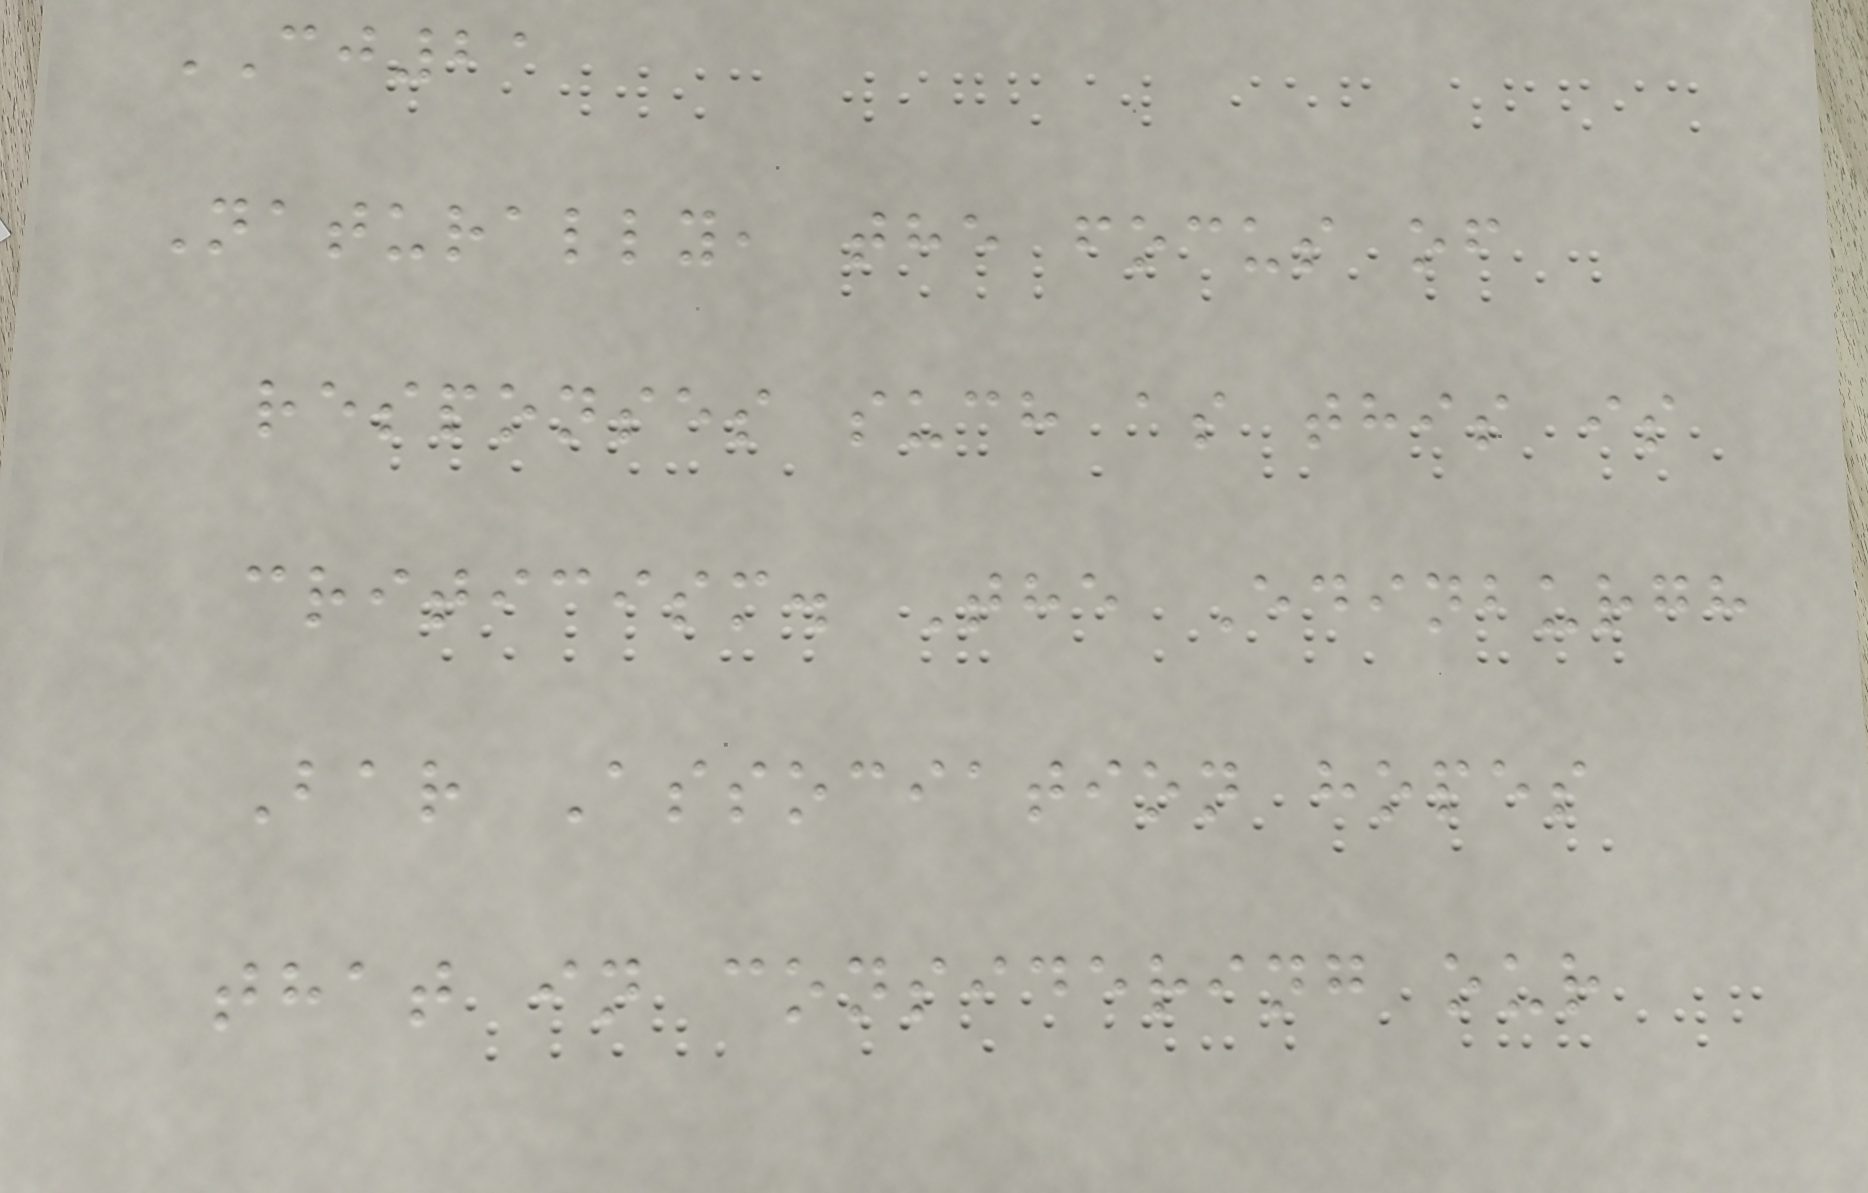CJ21
Naturally, the focus of
responses such as this is
criticism. The Edinburgh
Bar Association hopes
that in considering our
